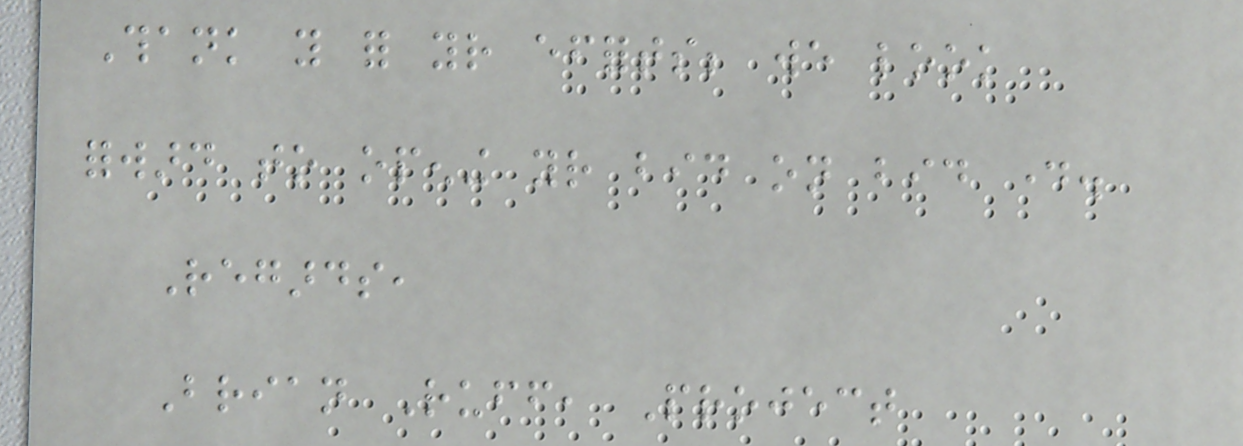Thank you for your efforts; we look
forward to opening your bid on bid day.
Regards,
Brian Ruff, Project
